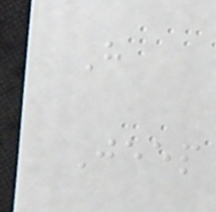H
Jeep
